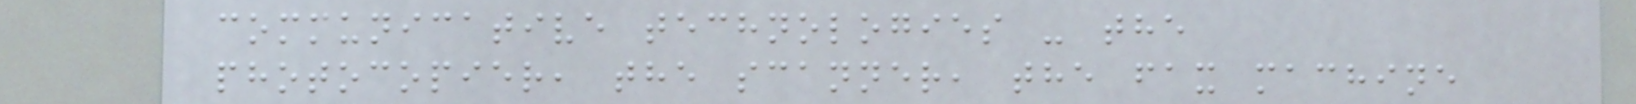communicative technologies - the
photocopier, the scanner, the fax machine
